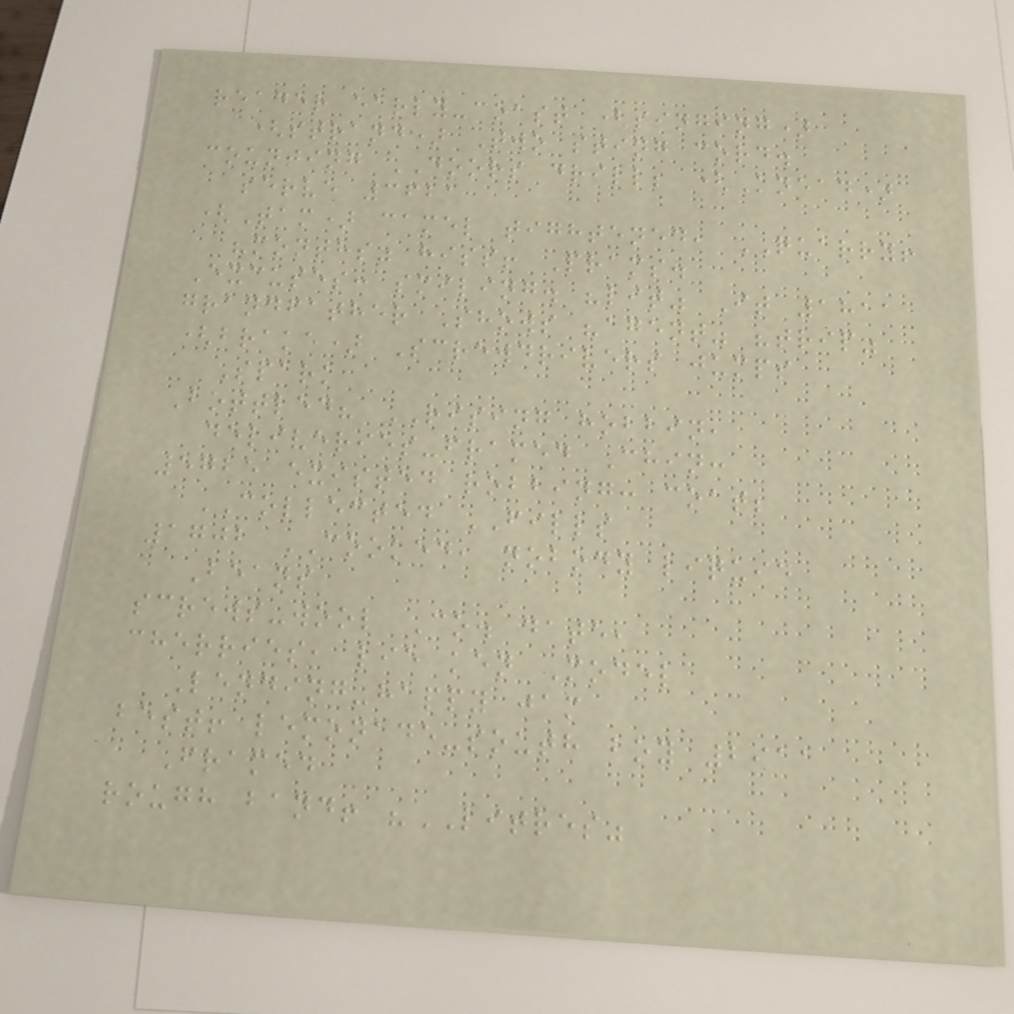reader early-coast (singing)
(strand) Two sting cord.
counting DOORS drill; (Knead)
serve 3621
(Tam) camel tightened, QUARRY!
"months" hiss! Prams.
Excuses: smiling. "lit" It 1811
grandfather Shows "agent" "trip"
(brake) Screwdrivers jumps
Spark
Bottled? RISING hobbin,
deliveries-framed Chin:
5725 existed robbing: coat;
COLLECTED FILLS
1702 COOKED, nobody liquid
Beans
screws-wool Co. date,
cherries, lie ken Model
Lending-happy jam
best! lemonade-south boy 2911
Framed
rough band! "LITRES"
